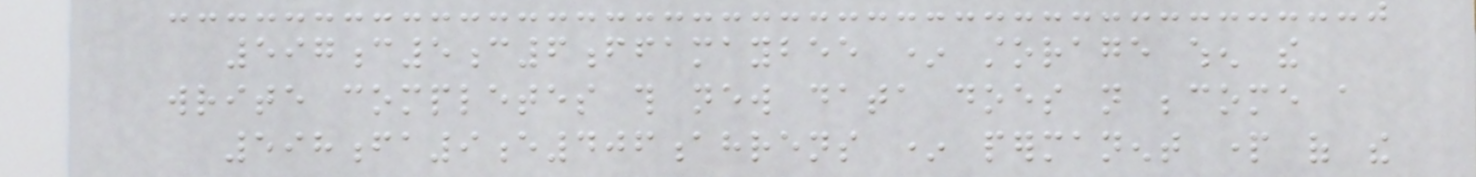597c5c6ffamaybee * storage when the
write completes this new data does not become a
598fa9e406ahrens * permanent part of the
